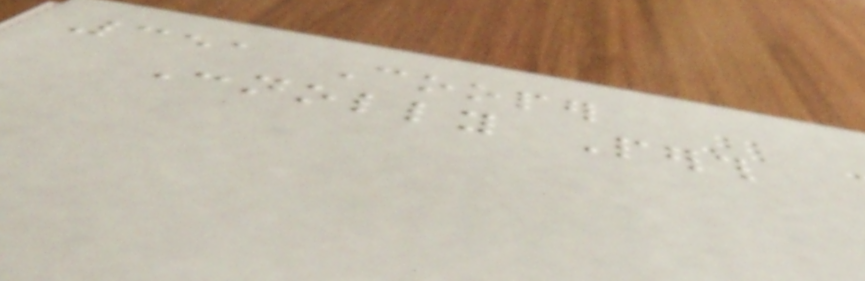351 Cooper
Connolly Perth
